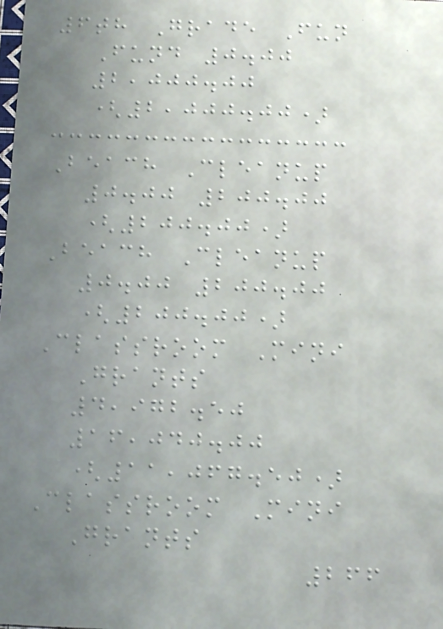6th Grade Fun
Fund 0.00
2,000.00
(2,000.00)
Beach Cleanup
0.00 200.00
(200.00)
Beach Cleanup
0.00 200.00
(200.00)
Classroom Mini
Grants
4,972.50
16,040.00
(11,067.50)
Classroom Mini
Grants
266
